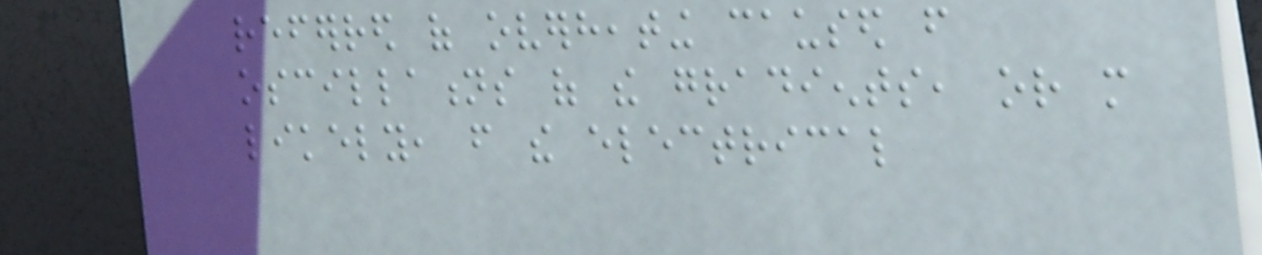referred of overheating caused from
oscillations of the gradients, or more
likely, from the electrical
